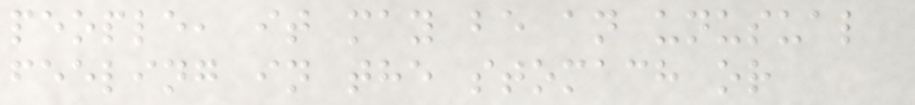people, it may be an unusual
feeling in the stomach or
